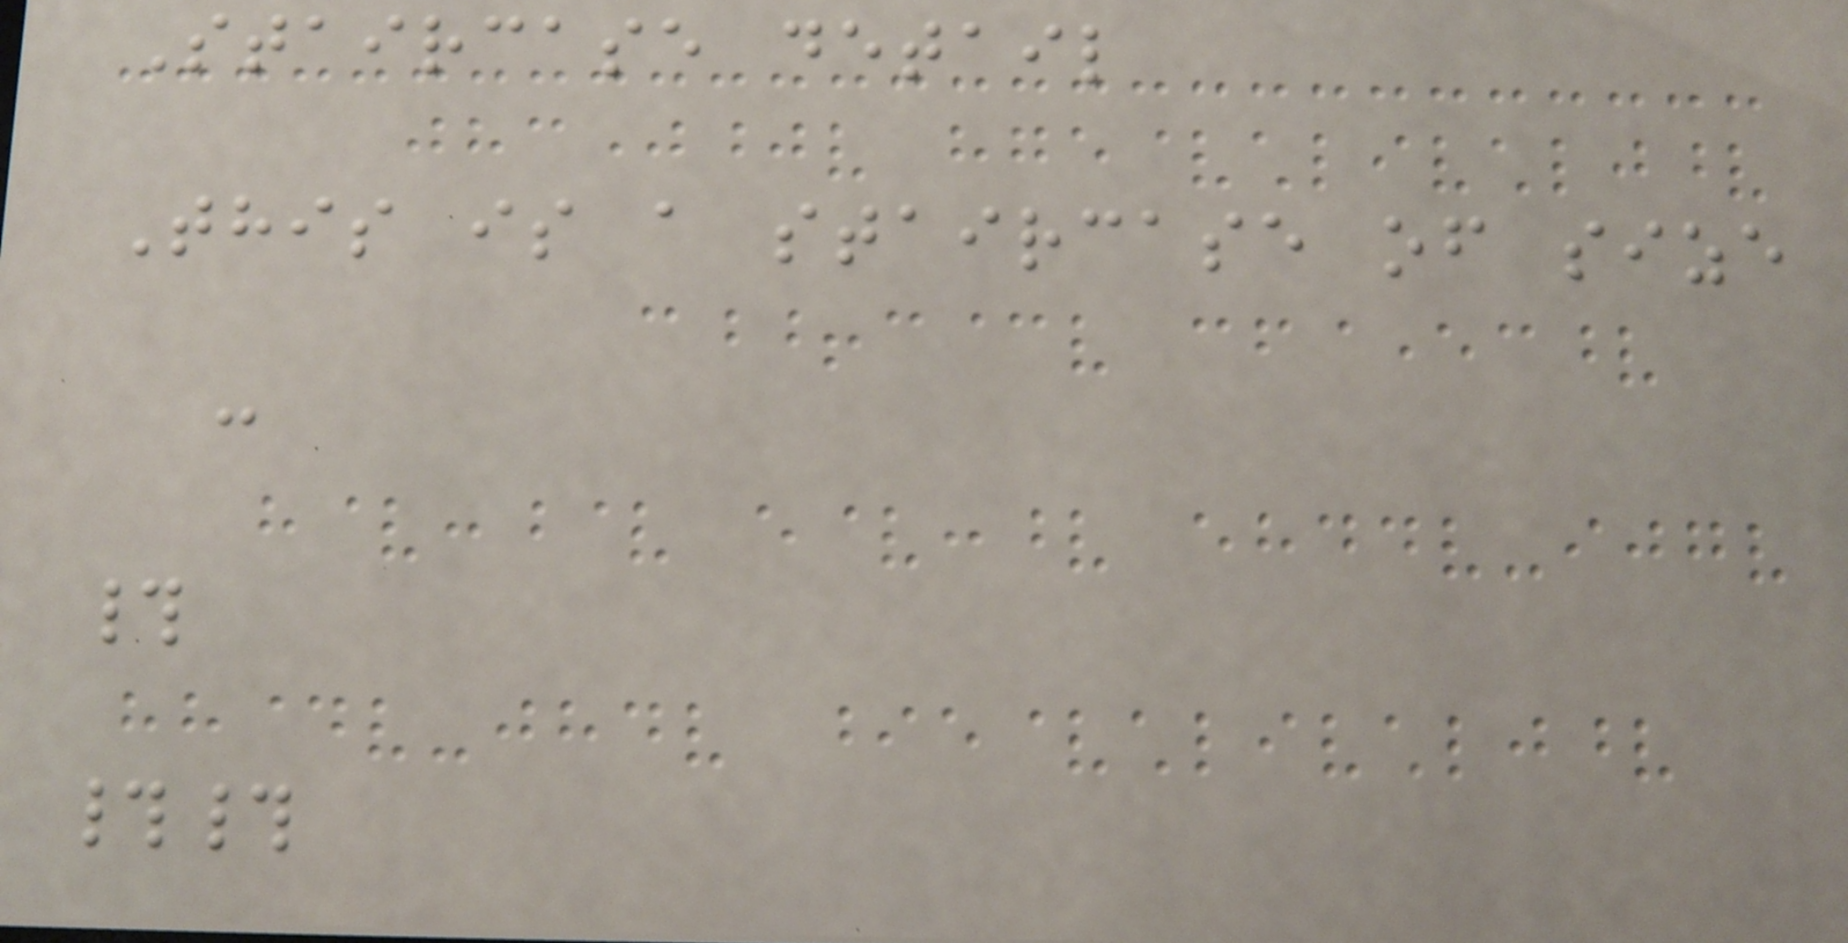Staircase detail
This is a staircase of size
:
#
##
